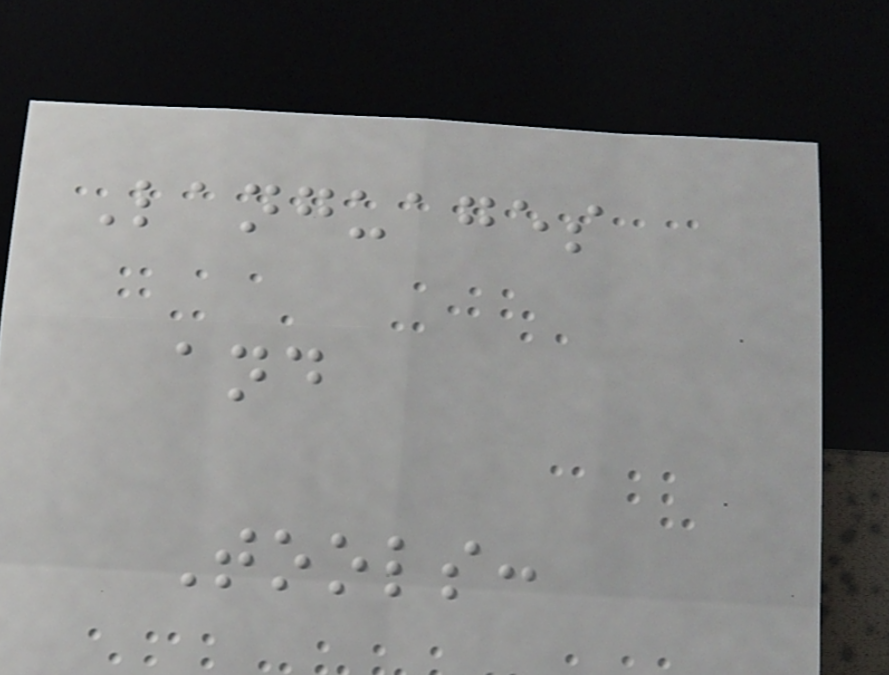Languages
and
Tools:
